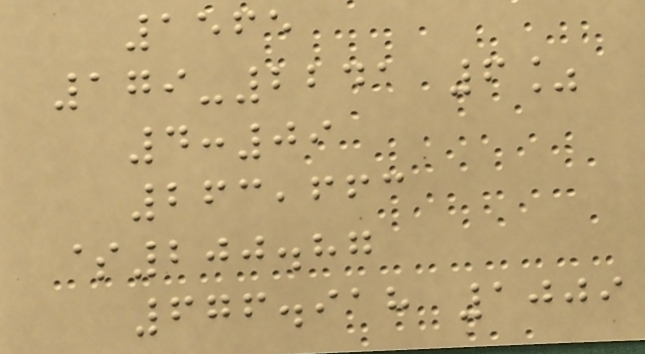1565
179-2241 6%
4:09
263,663
$200.87
676.918 1009
